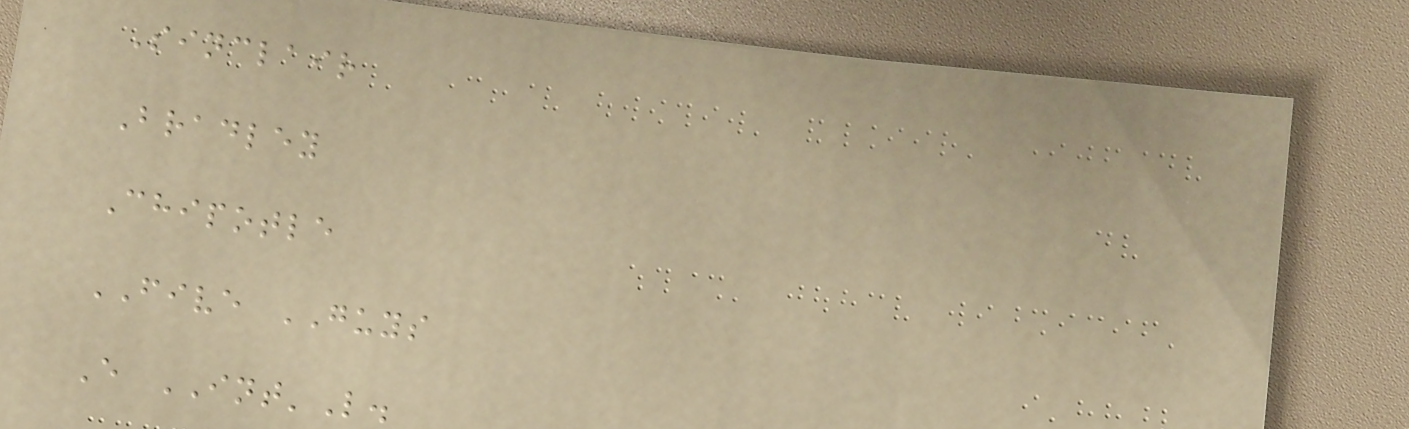Sinclair
Bradley
Chipotle
FIVE GUYS
E INT'L.
